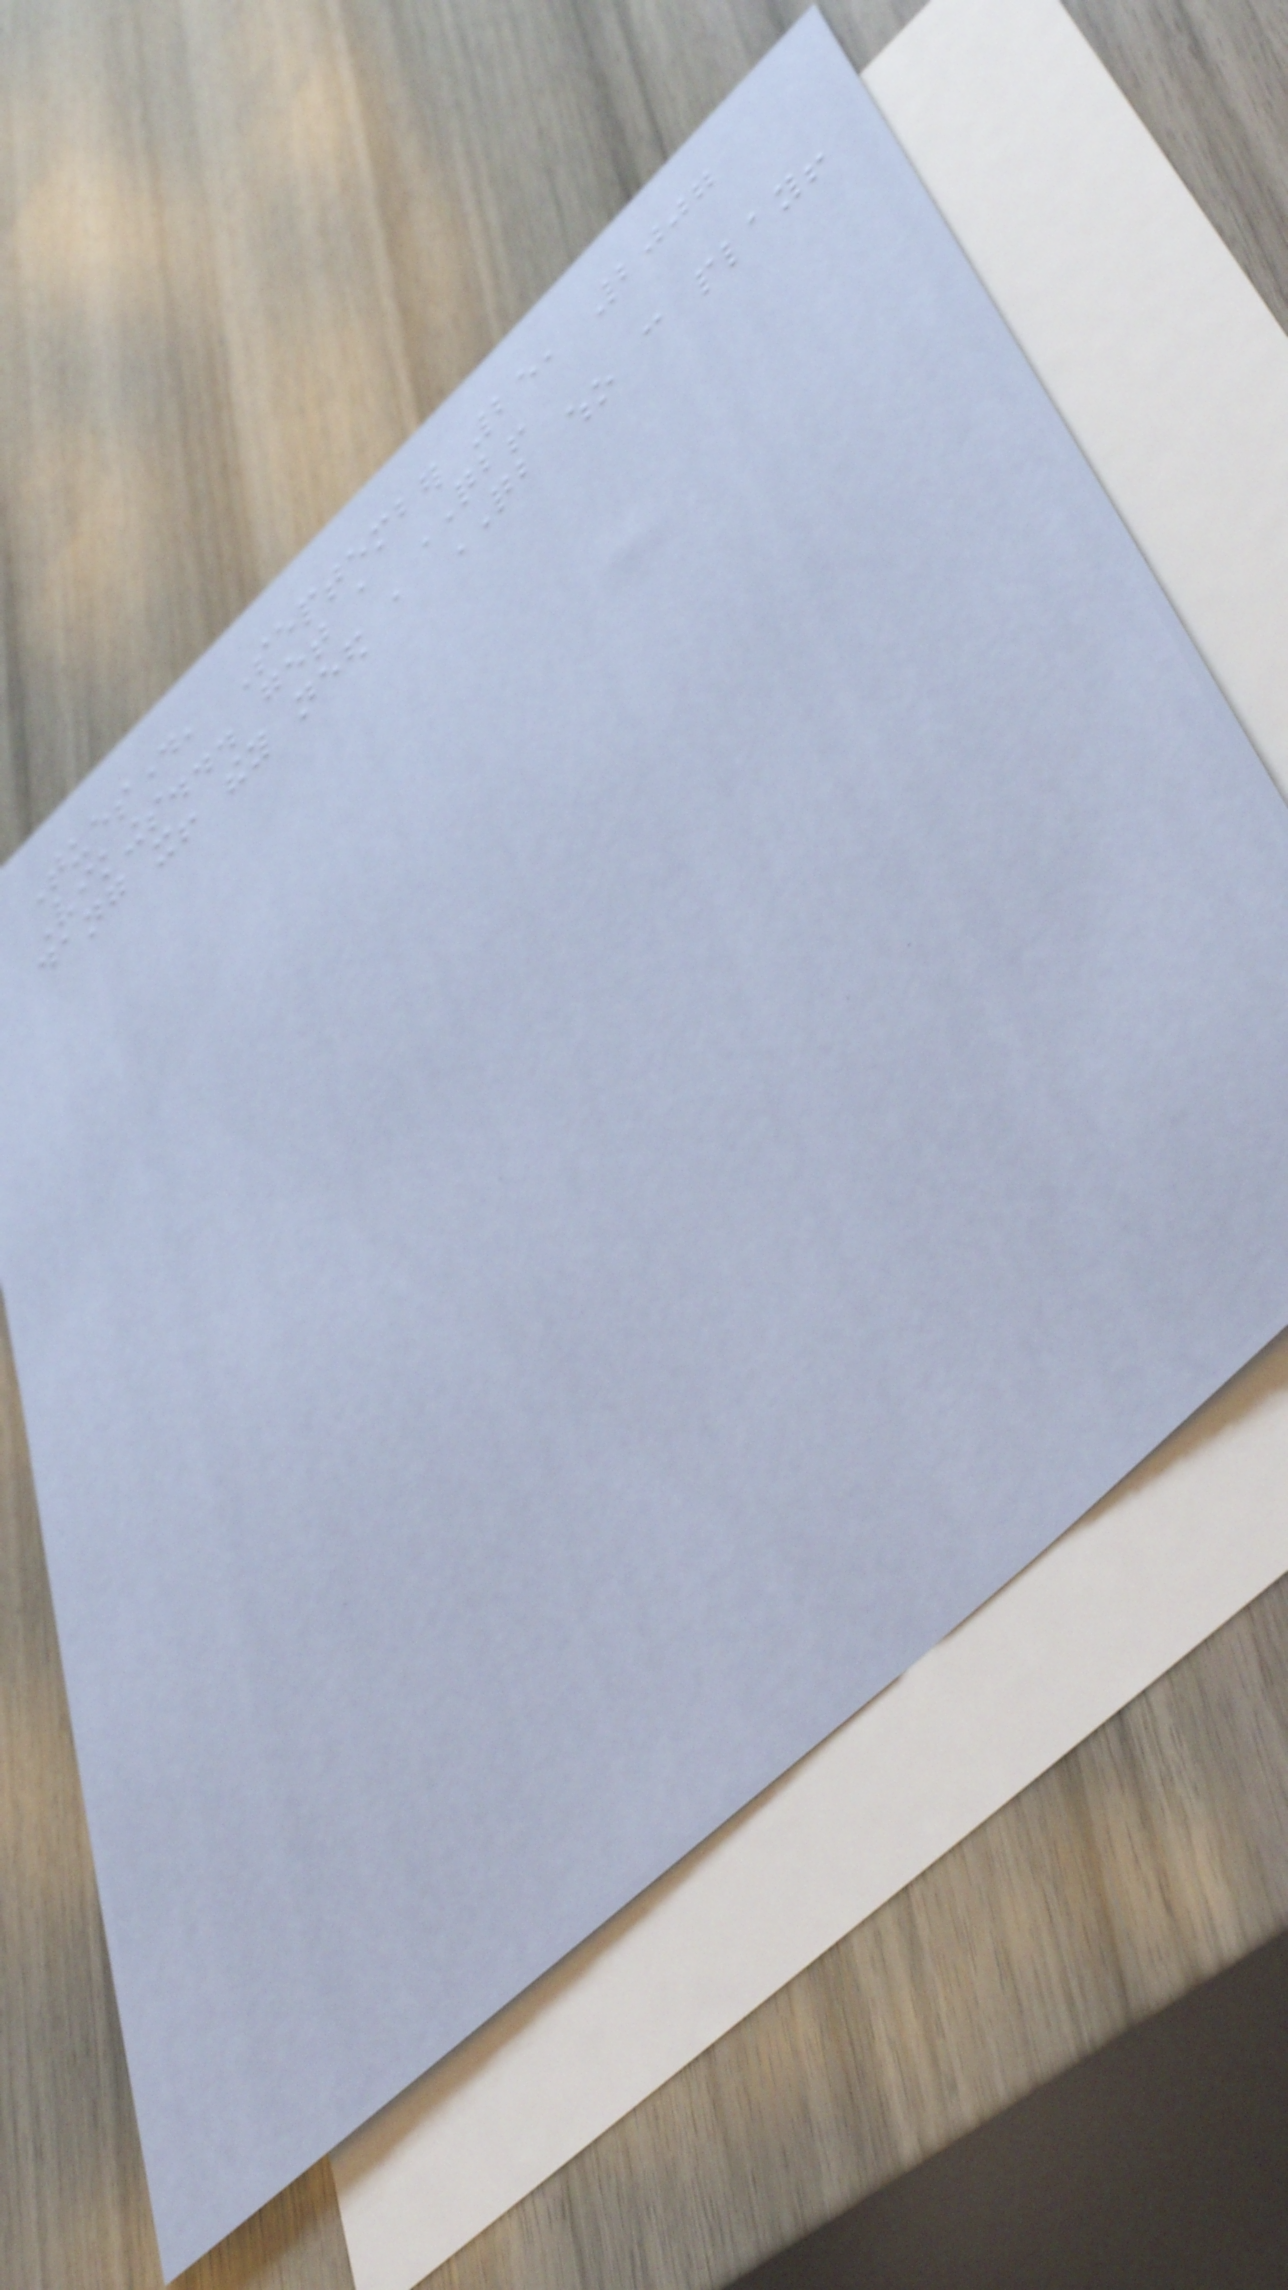Tuesday, September 25, 2007
Vikings... get a QB!
dang it! they need a QB who can play!
